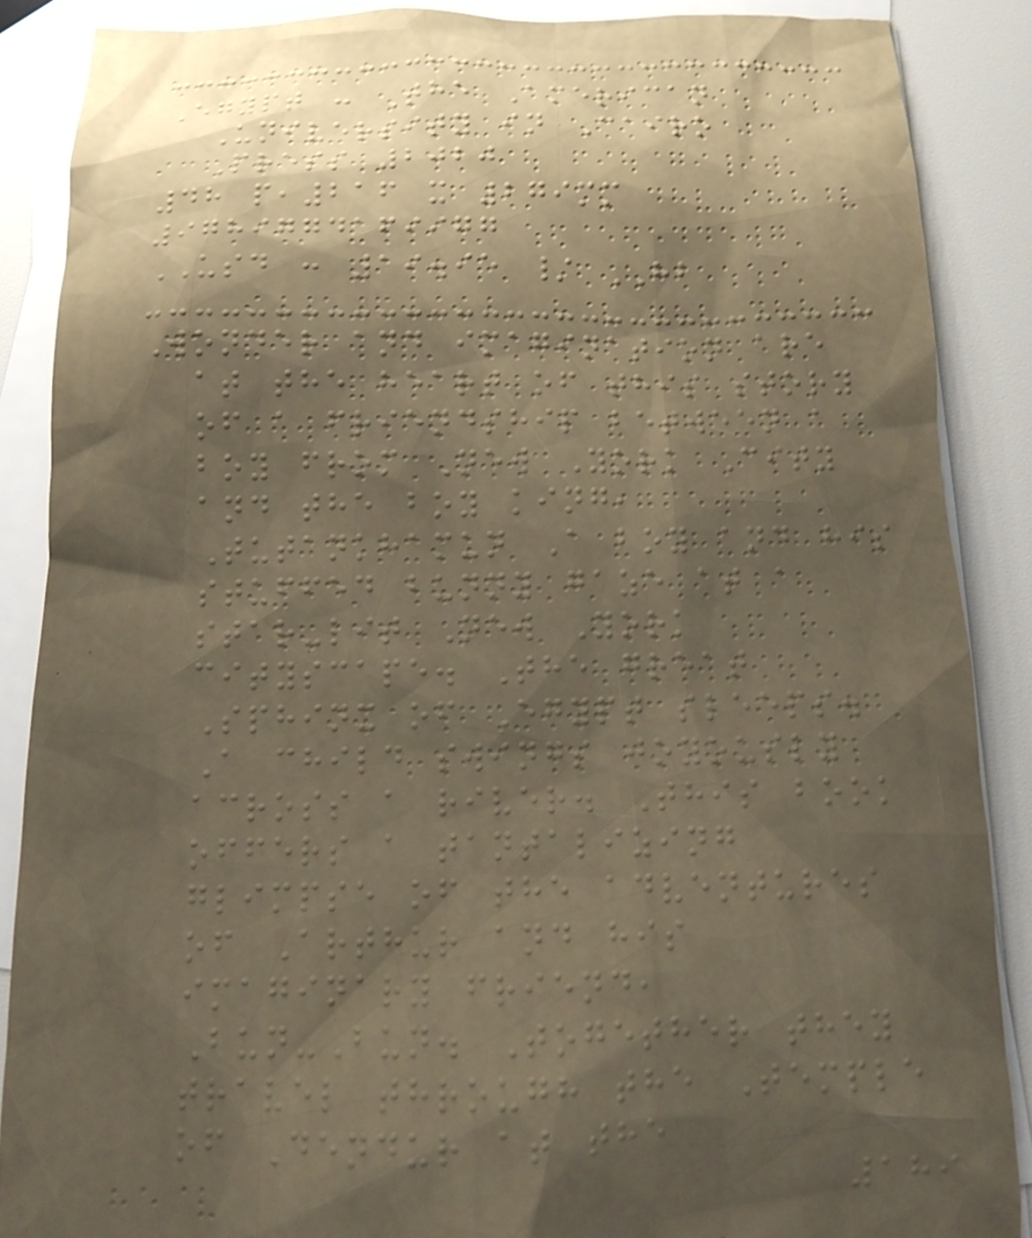Egypt : The American
University in Cairo
Press 2020
48 p,216 x 279mm
9789774169977
USD : 19.95 / HB
Wonder and imagination are
at the heart of this story
of a friendship between a
boy from New York City
and the boy king,
Tutankhamun A boy and his
stuffed bunny gaze at a
star-lit New York
cityscape. The great
Sphinx of Egypt sleeps.
A child swings joyously
across a river. This book
offers a tantalizing
glimpse of the adventures
of Arthur and his
imaginary friend,
Bun-Bun. Together they
travel through the Temple
of Dendur at the
189
